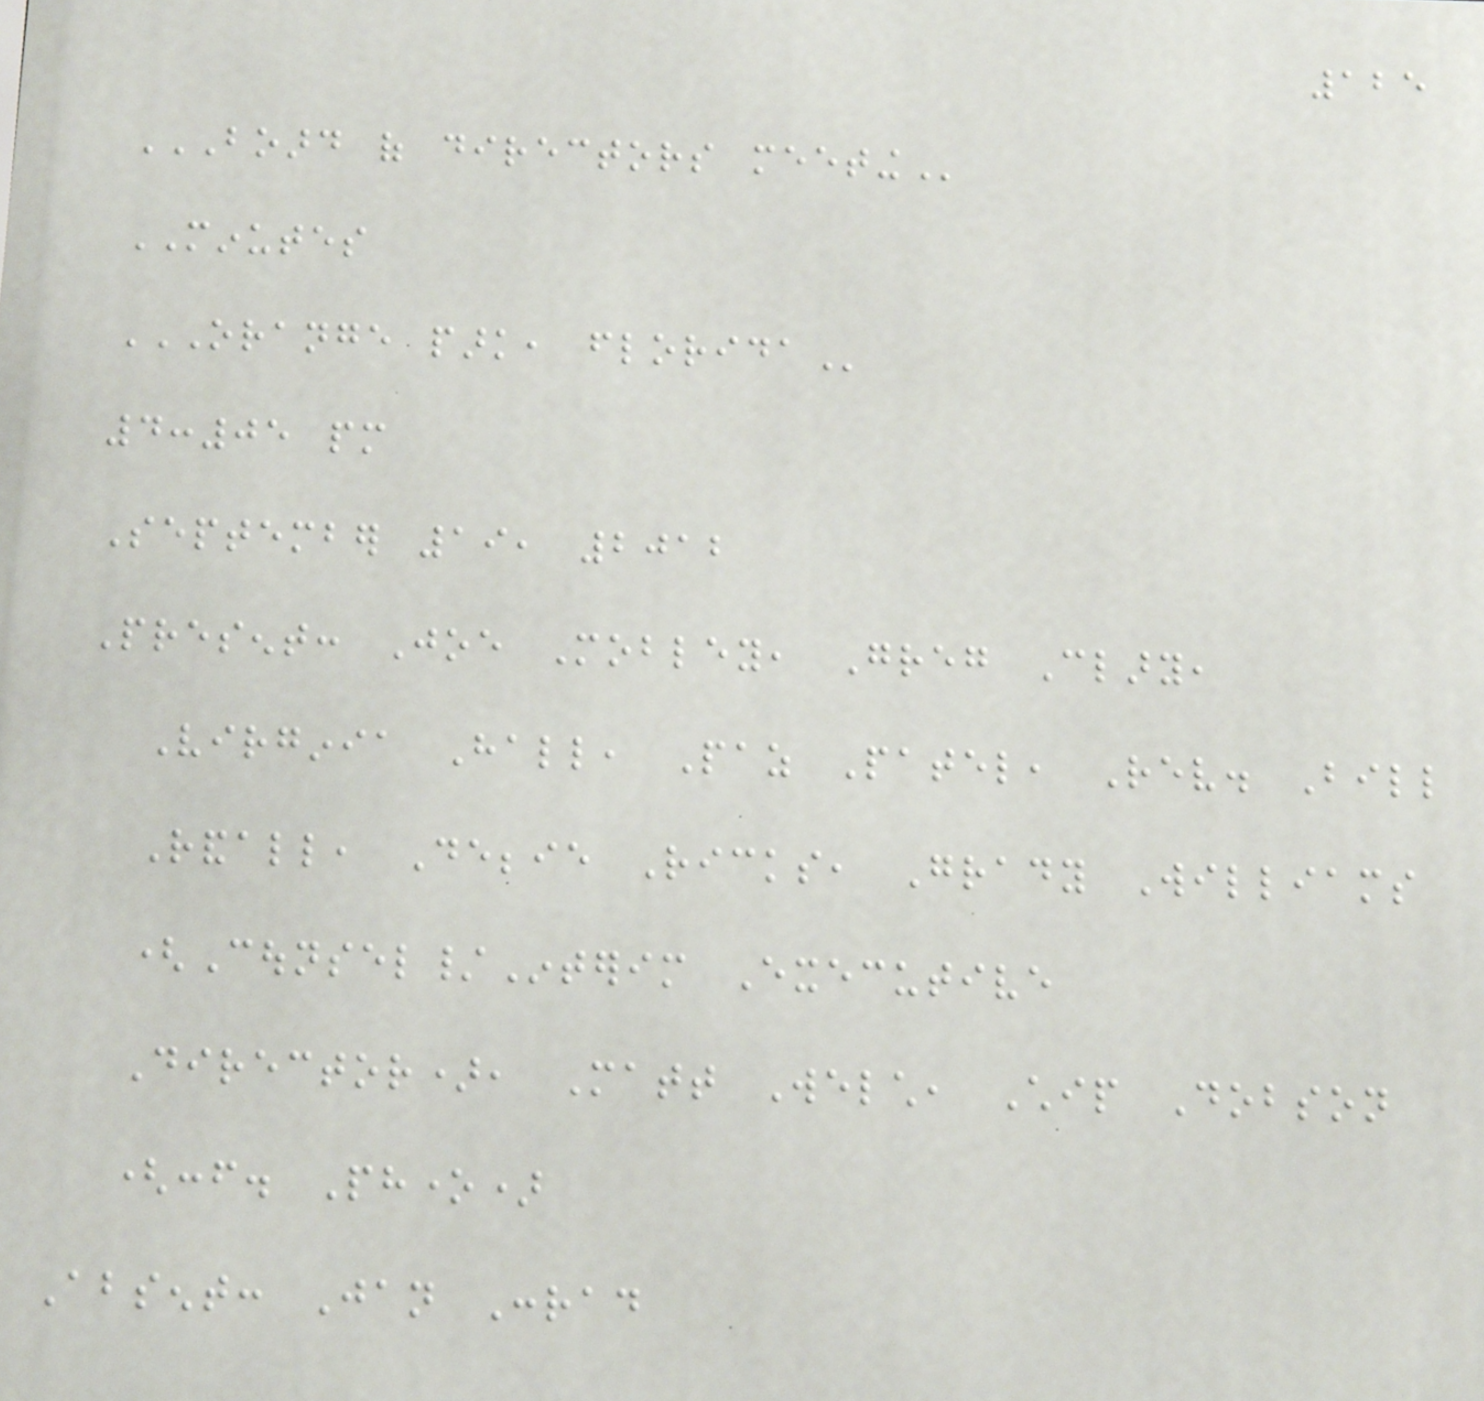125
BOARD OF DIRECTORS MEETING
MINUTES
ORANGE PARK, FLORIDA
4:05 pm
September 19, 2012
Present: Joe Mobley, Greg Clary,
Virginia Hall, Paz Patel, Rev. Bill
Randall, Debbie Ricks, Grady Williams
(Counsel/Interim Executive
Director), Matt Welch, Chip Dobson
(conf. Phone)
Absent: Jan Conrad
